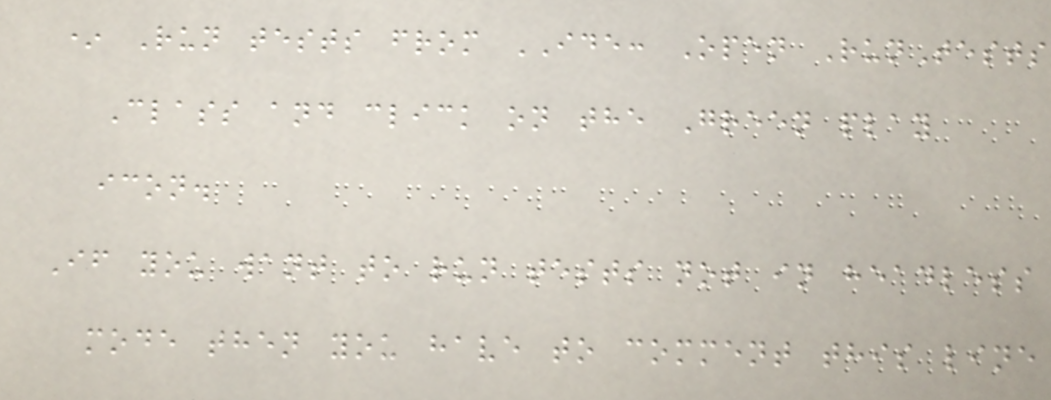* Run tests from IDE: Open RunTests
Class and click on the Green play
icon.
If you want to run tests not in headless
mode then you have to comment this line
